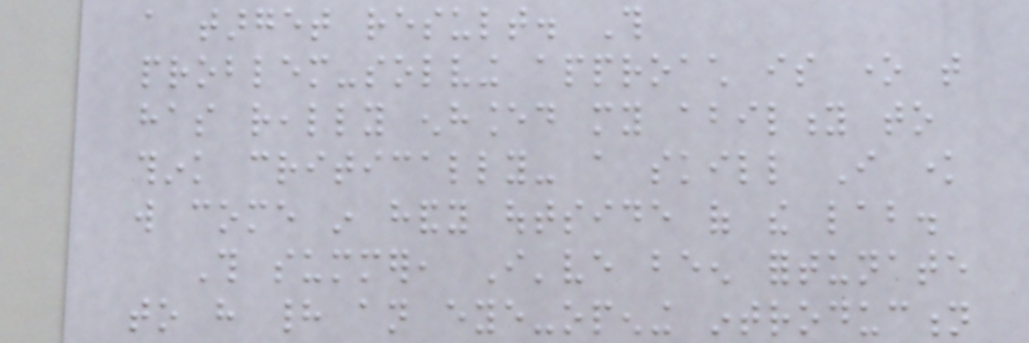a target result. This
problem-solving approach is one that
has really enhanced my ability to
think critically- a skill I know
will come in handy outside of the lab.
This summer, I've been fortunate
to have had an eye-opening introduction
